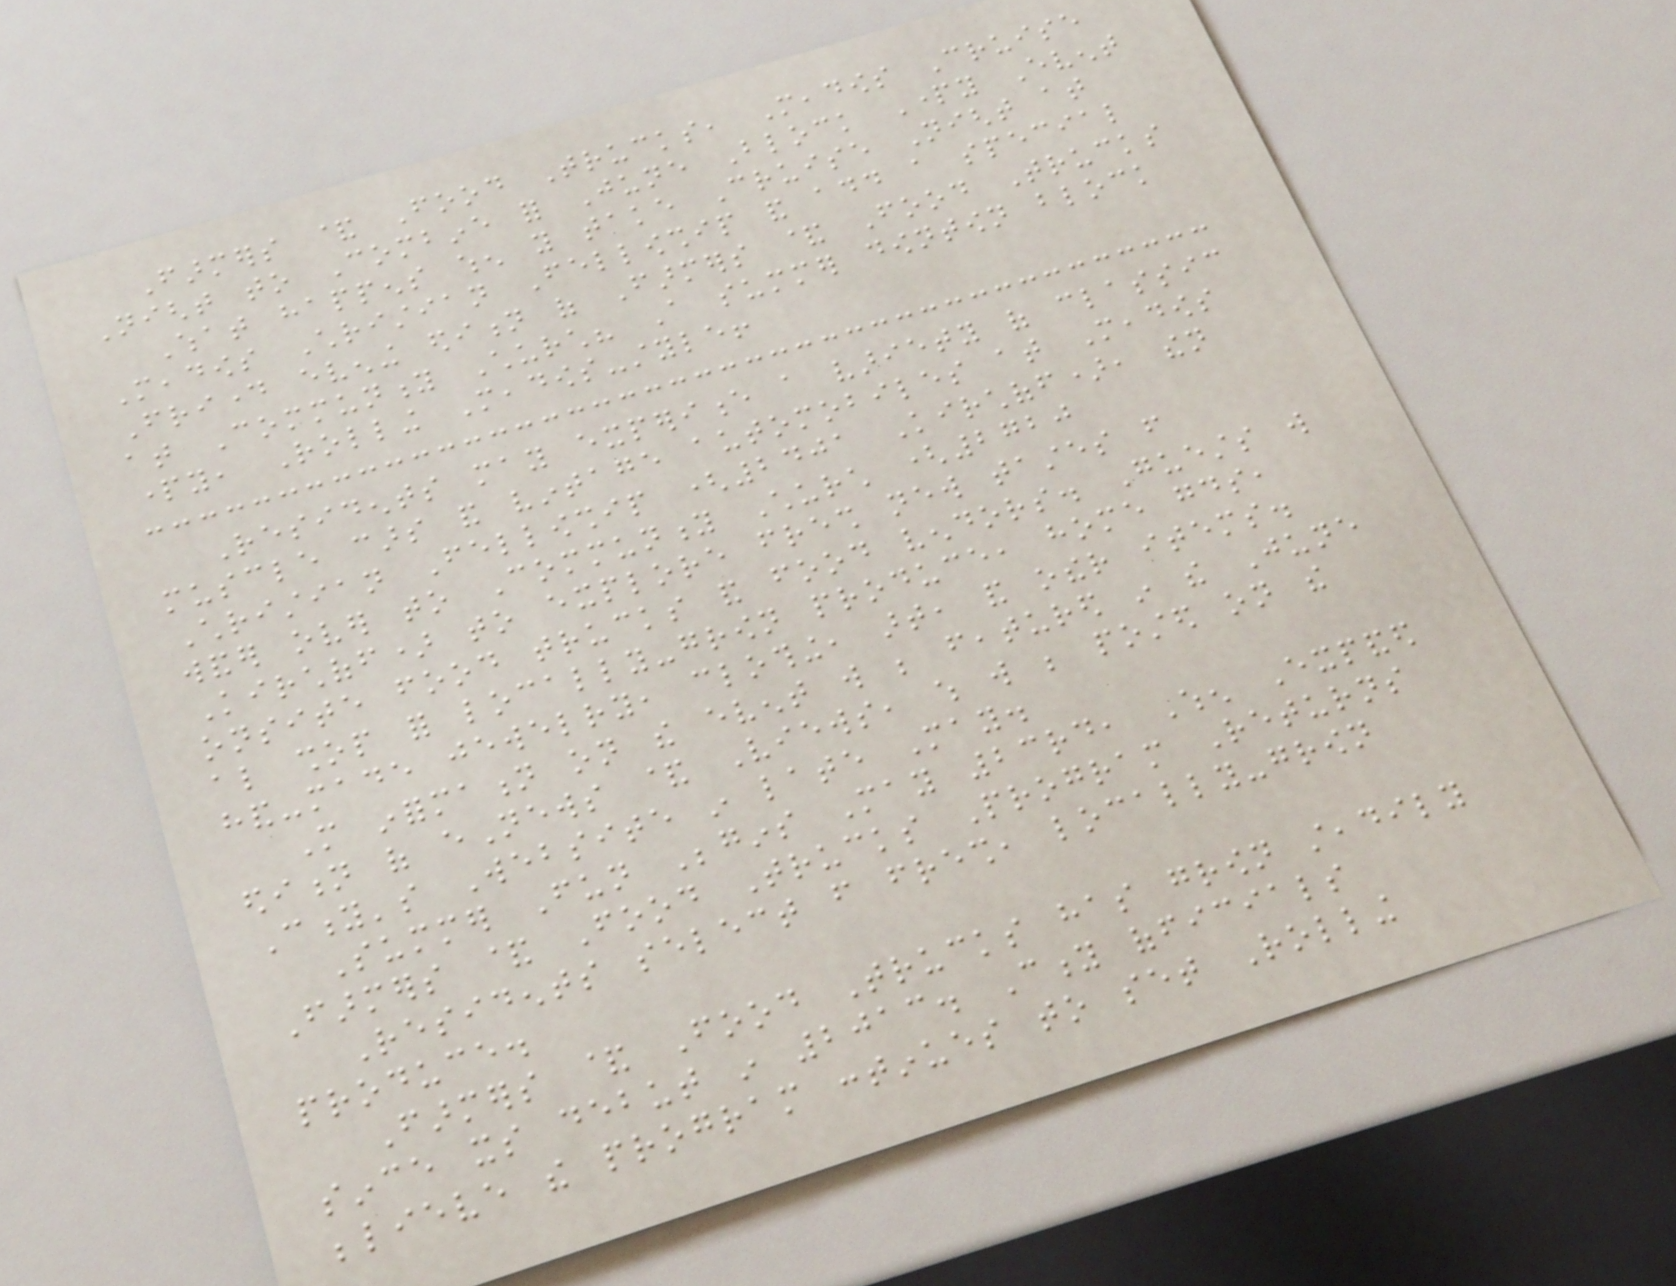Farmers & Food Trucks, Meadows Cruise
Night to Combine for June Block Party Event
What happens when you take Cruise Night at
Meadows Christian Fellowship and add a special
Friday evening edition of Farmers & Food Trucks
at Community Church? A summer downtown block
party, Rolling Meadows-style!
Residents may experience a variety of classic
muscle cars and vintage automobiles at Meadows
Christian Fellowship (2401 Kirchoff), then
wander over to Community Church (2720
Kirchoff) to explore fresh new tastes from
onsite food trucks and food vendors. Guests will
also shop for locally-grown produce, home goods,
hand-made jewelry, clothing, art, and other items.
More information on the event will be featured in the June
edition of eNews & Views, which will be posted on the
City's Website in late May.
Summer Fun Begins May 23rd, When Expanded
Farmers & Food Trucks Program Returns
Residents select from fresh, locally-grown
produce.
Farmers & Food Trucks has grown steadily
since its debut in 2013. City officials
believe the program continues to set Rolling
